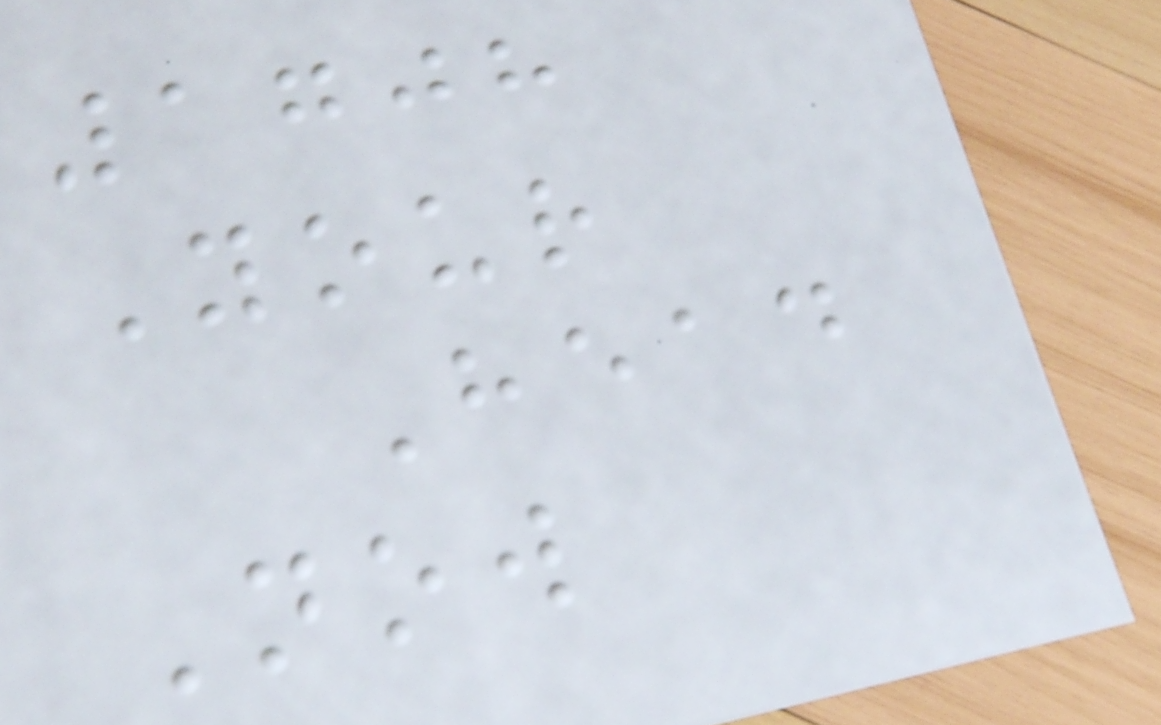1708
Your
Head
Now
